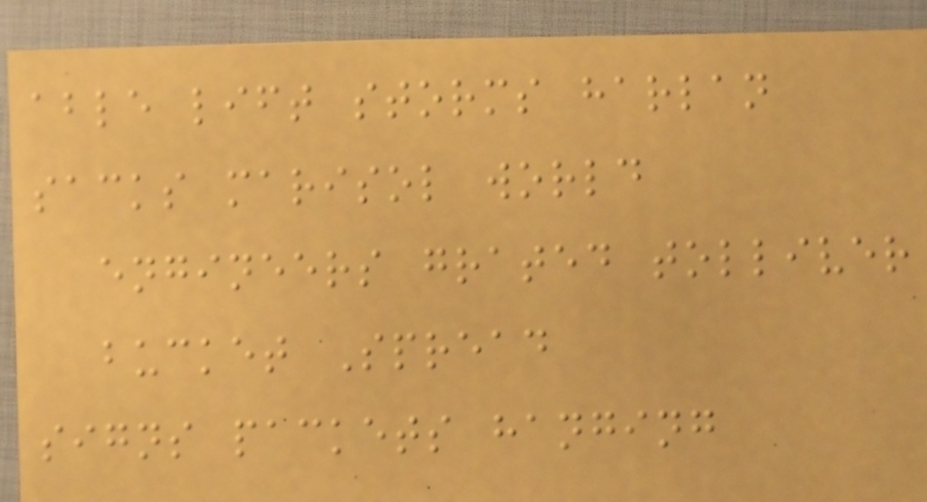able lift storms harlan
sacks marisol world
engineers grated tolliver
bucket Spread
signs packets hanging
